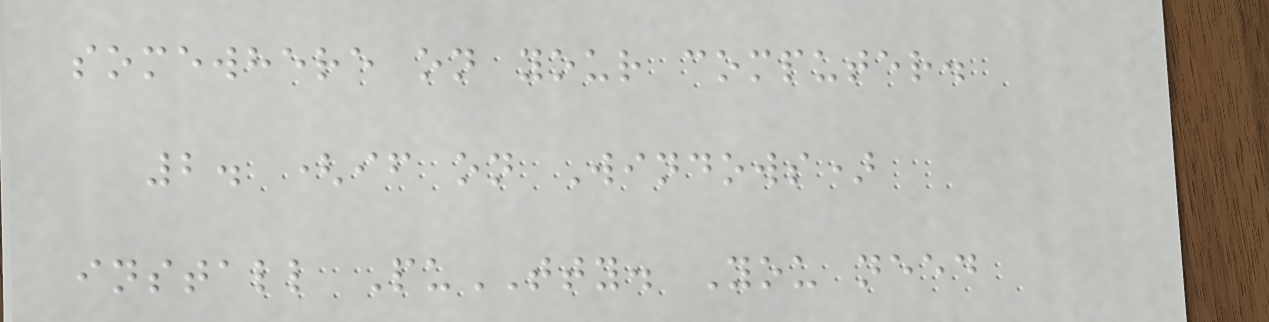somewhere on your computer.
2. (if on Windows)
install PuTTY. You need
